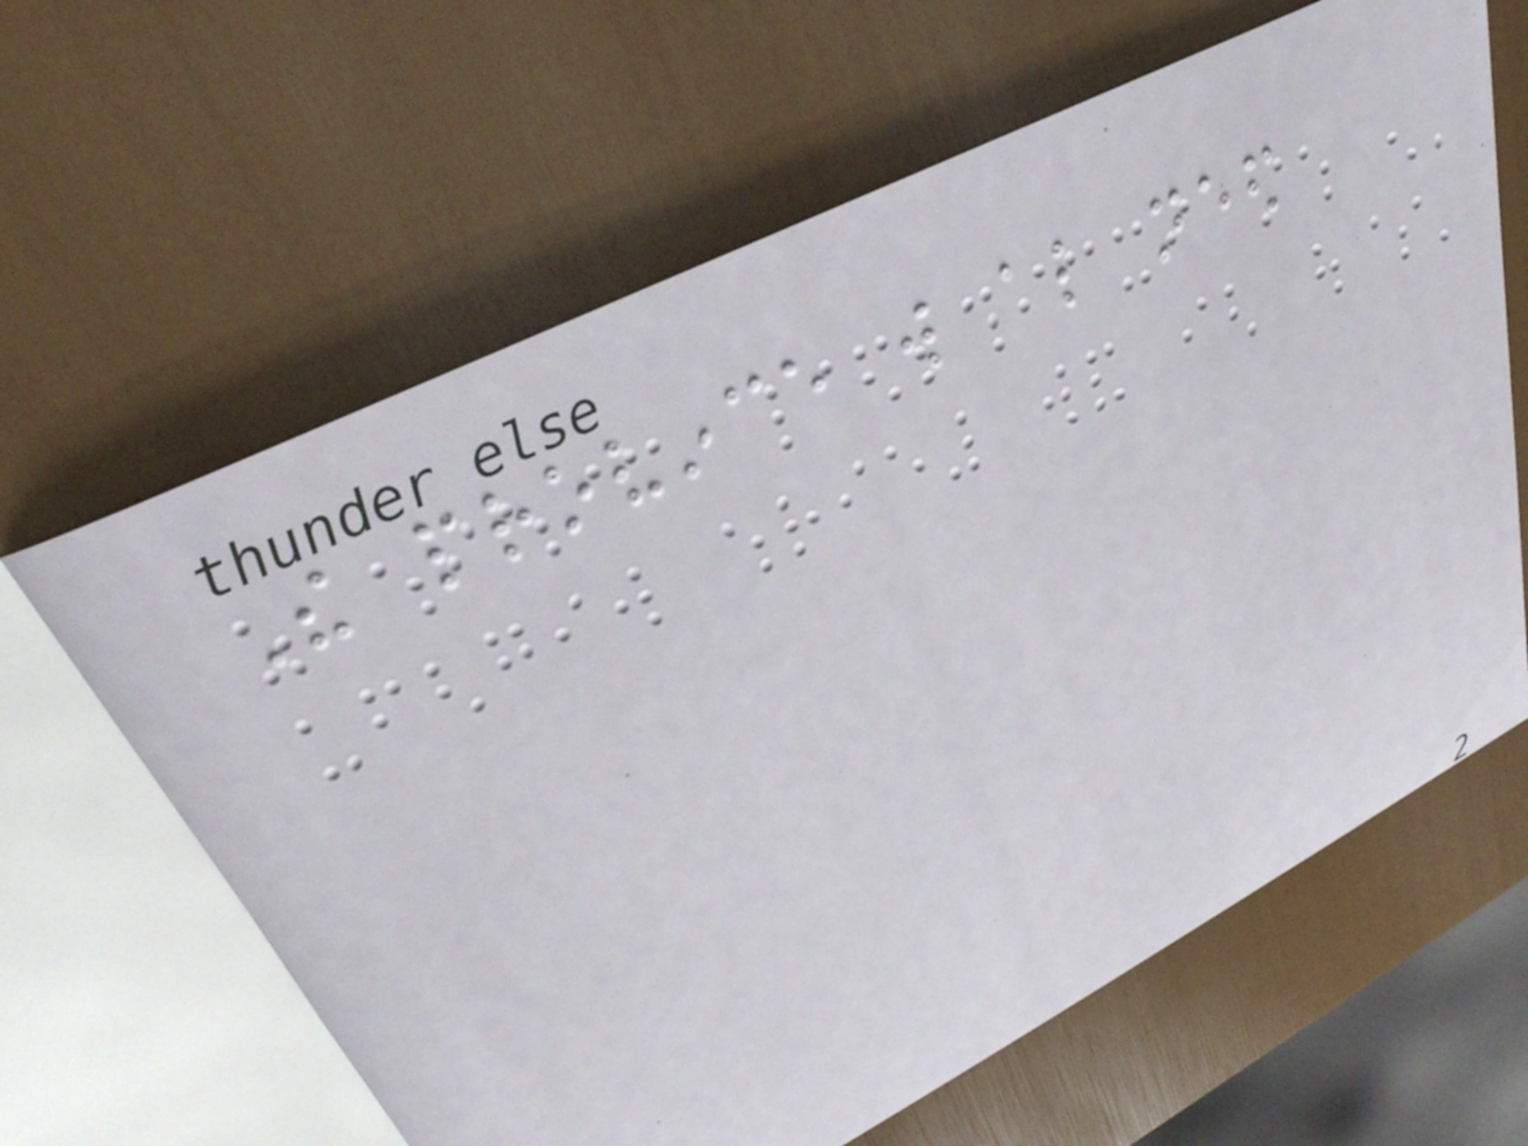The province will also need
